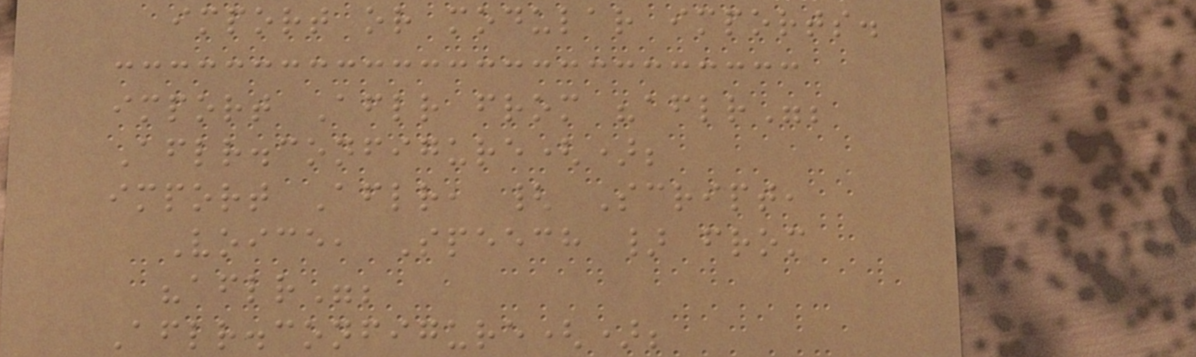import or modular imports.
import Aflr from "aflr";
Aflr.configure();
import Aflr, { Script,
Voice, Speech } from
"aflr";
Aflr.configure();
